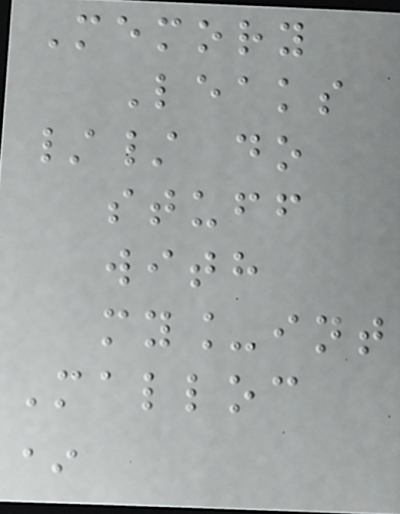Memory
Leaks
// do
stuff
with
my_int
Malloc
*
